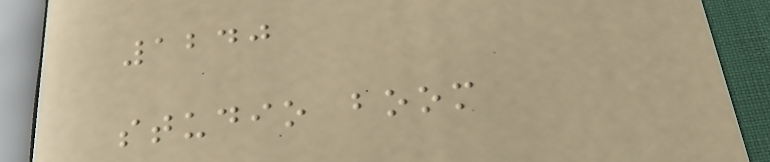1240
studio boom
